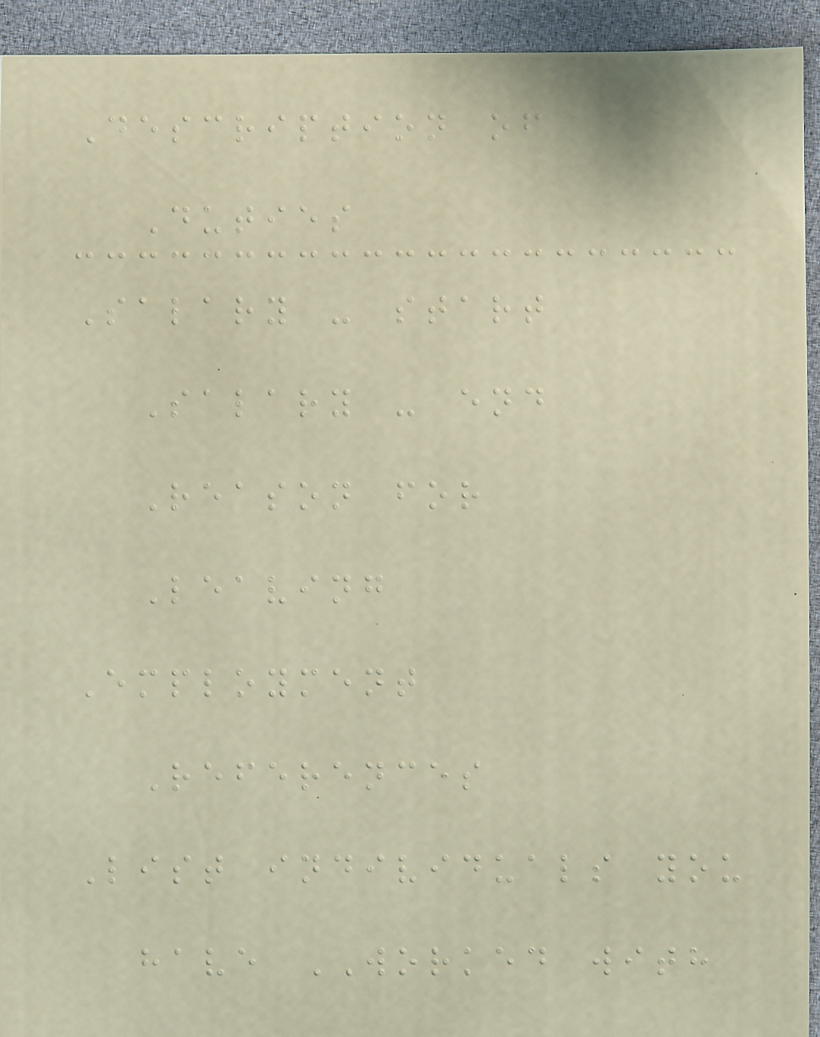Description of
Duties
Salary - start
Salary - end
Reason for
Leaving
Employment
References
List individuals you
have WORKED with
